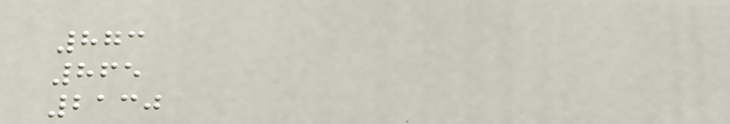873
865
2130
